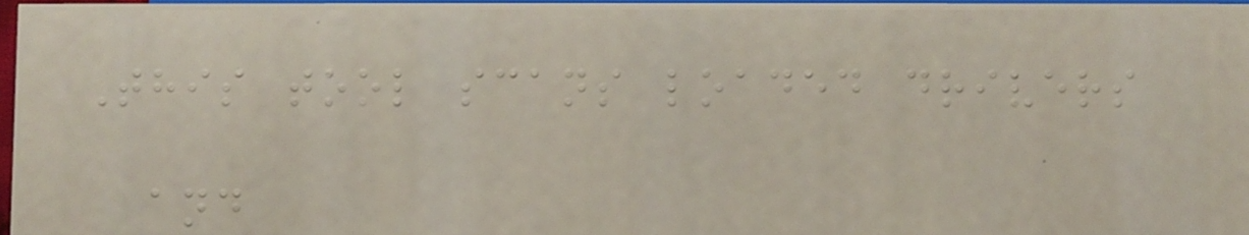This tool scans loaded drivers
and
